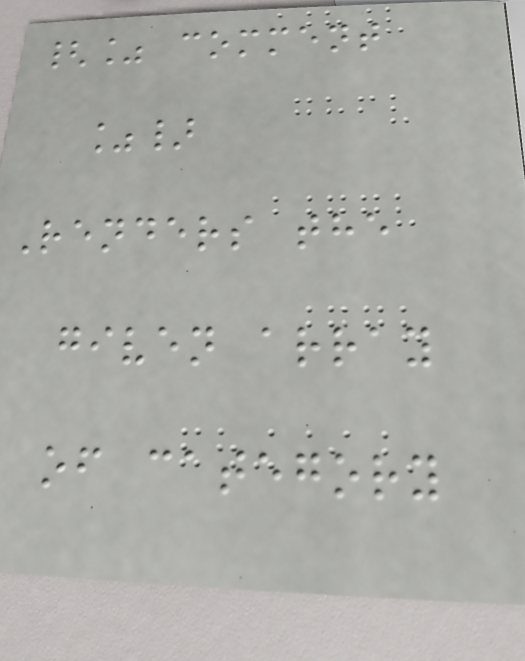{% comment
%}
Renders the
given array
of category
